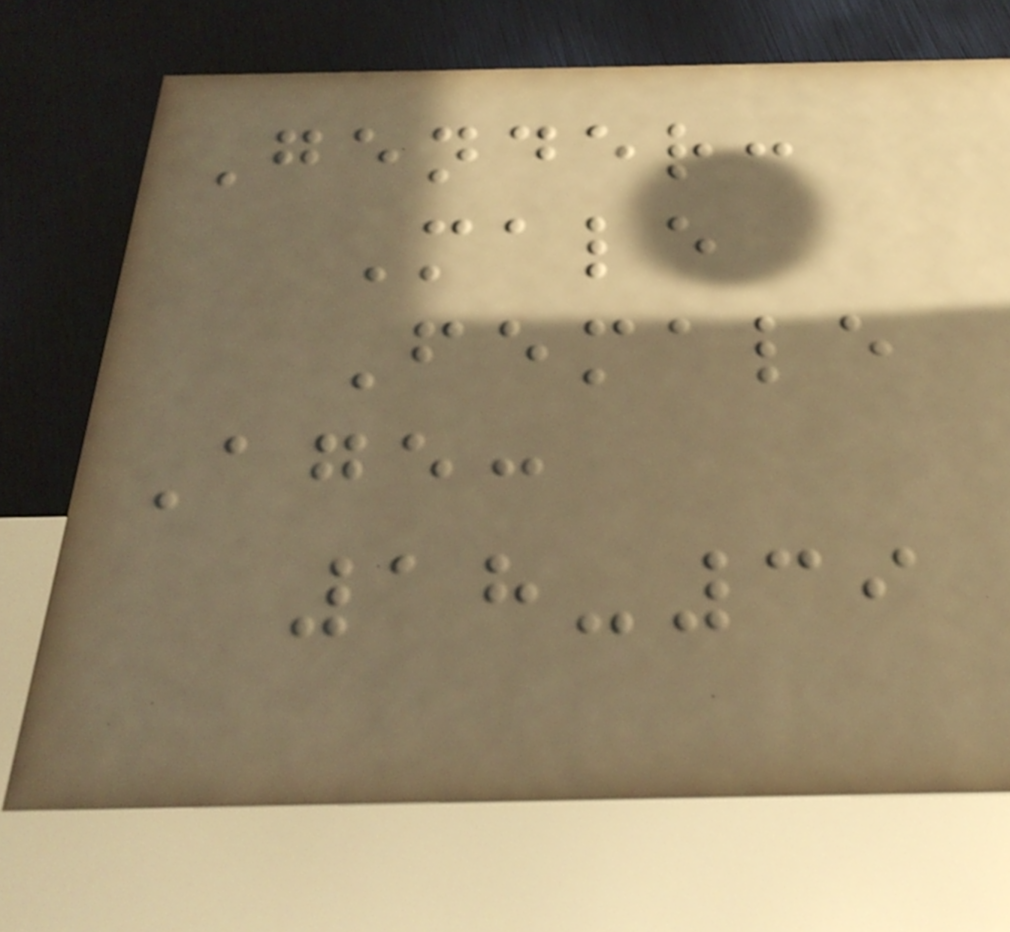Gender:
Male
Female
Age:
18-39
